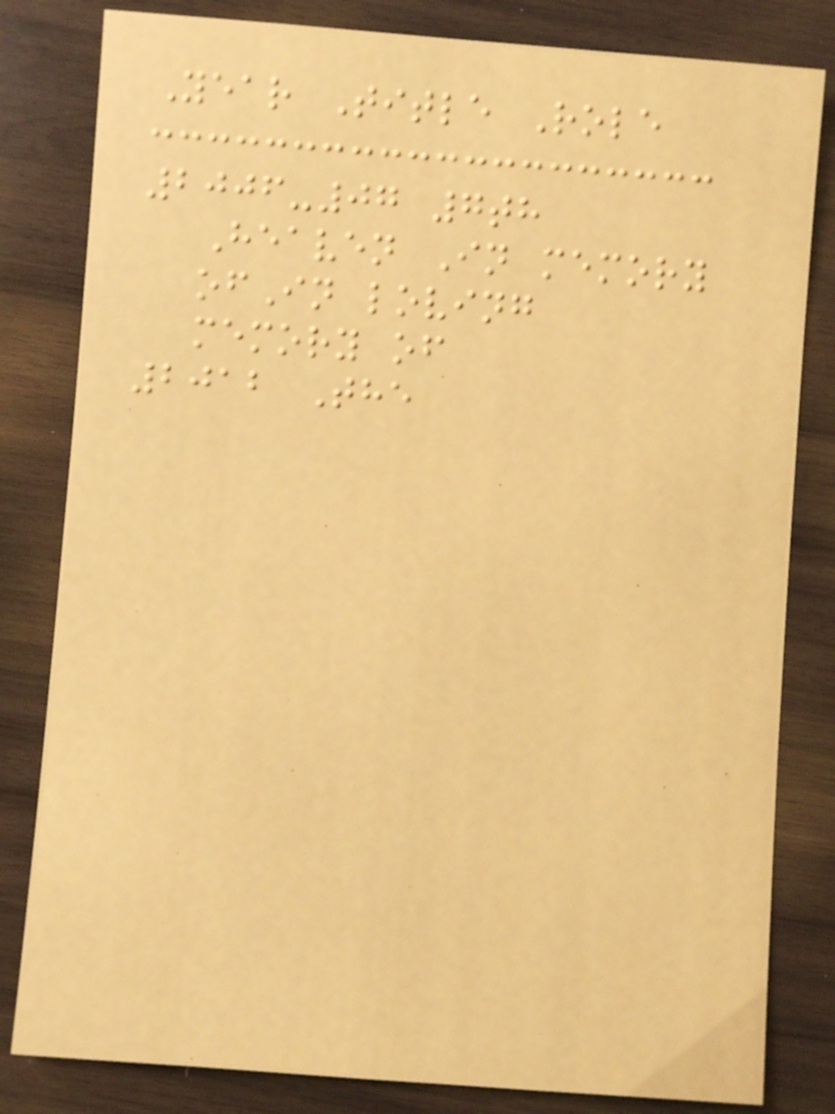Year Title Role
2006-07 7th
Heaven In memory
ofIn loving
memory of
2012 The
